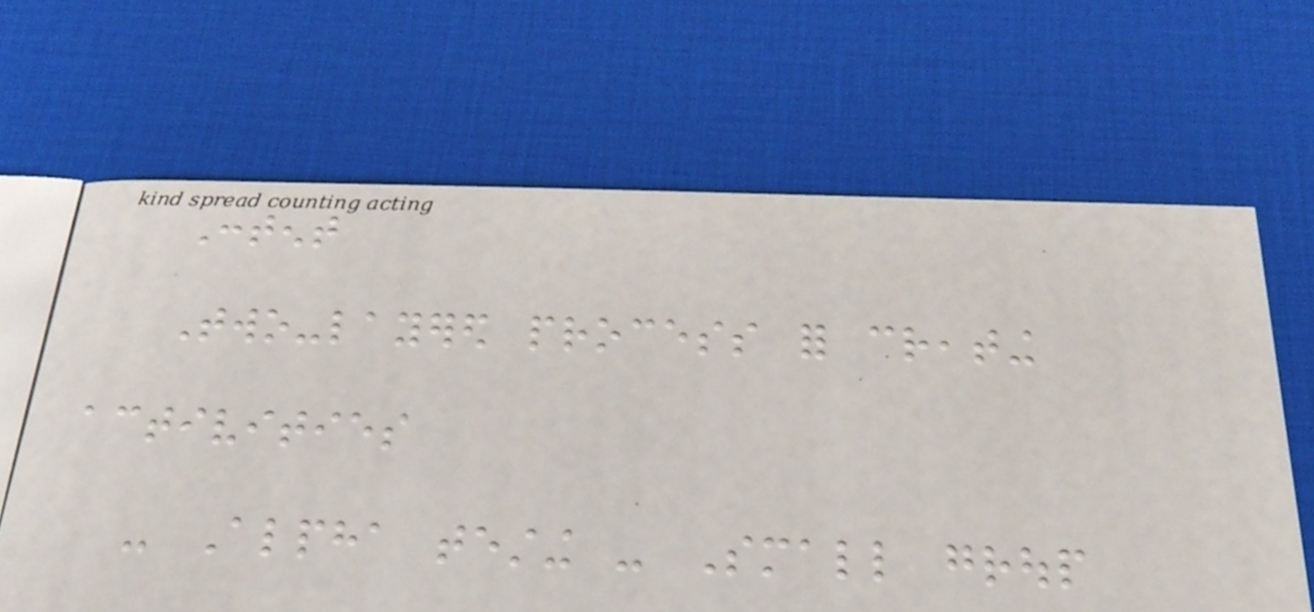Content
Two-layered process for creating
activities
- Alpha testing - Small group
